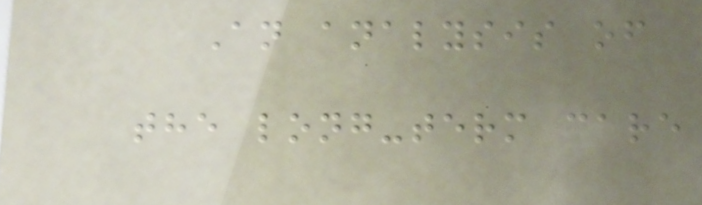An analysis of
the long-term care
